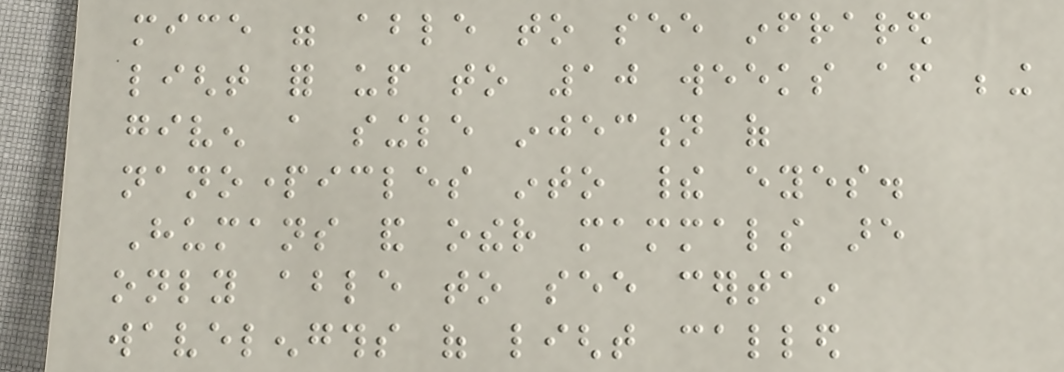mice were able to see infrared
light for up to 10 weeks after being
given a single injection of
nanoparticles into their eyes.
Humans and other mammals are
only able to see certain
wavelengths of light called
